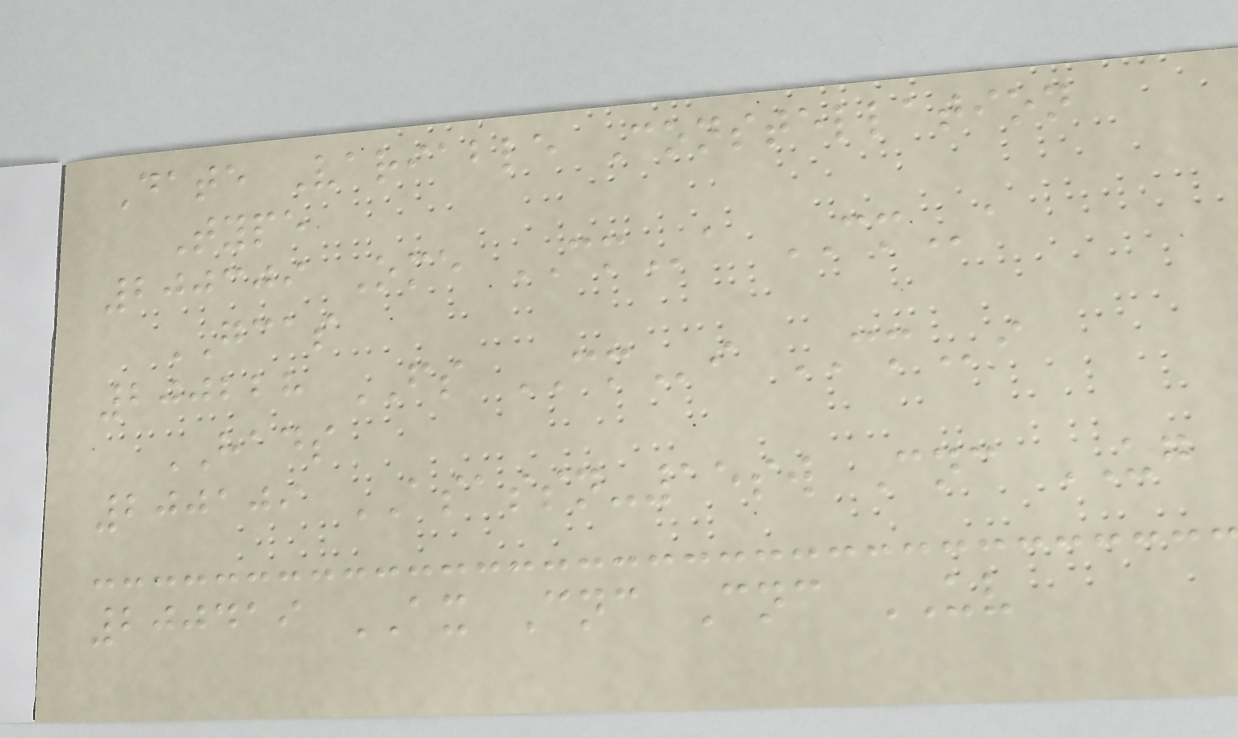Date Variable Constellation
Type
200309 Ome CMa CMa
GCAS
200228 FS CMi CMi
HADS
200109 ASASSN-15sw Cnc UG
200419 AX Cnc Cnc UV
